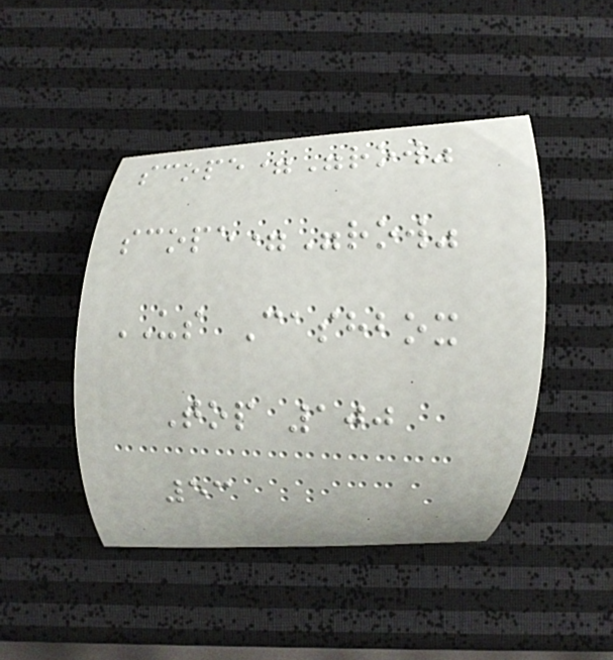scope="row"
scope="row"
US Cashbox
Top 100
53
